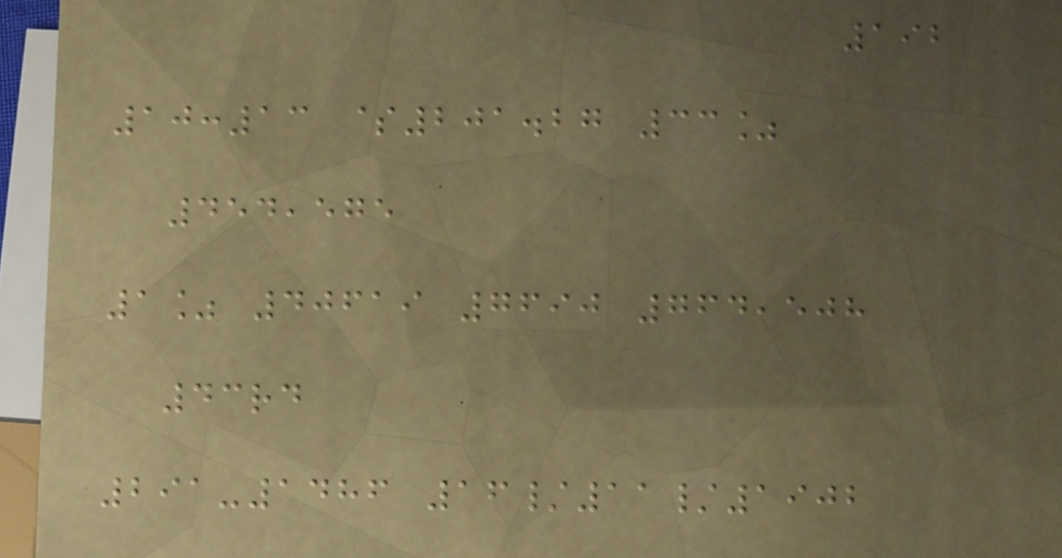192
10:13 $201.27 33%
454,575
1% 40619 7690 764,508
43rd
291-1486 16/11/1902
